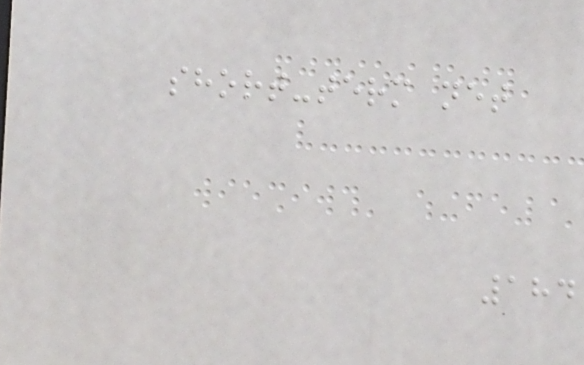short-term net
184
